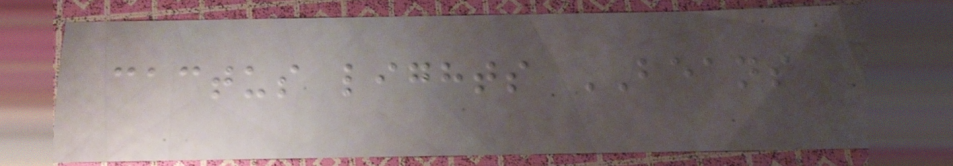cactus lights BEANS
